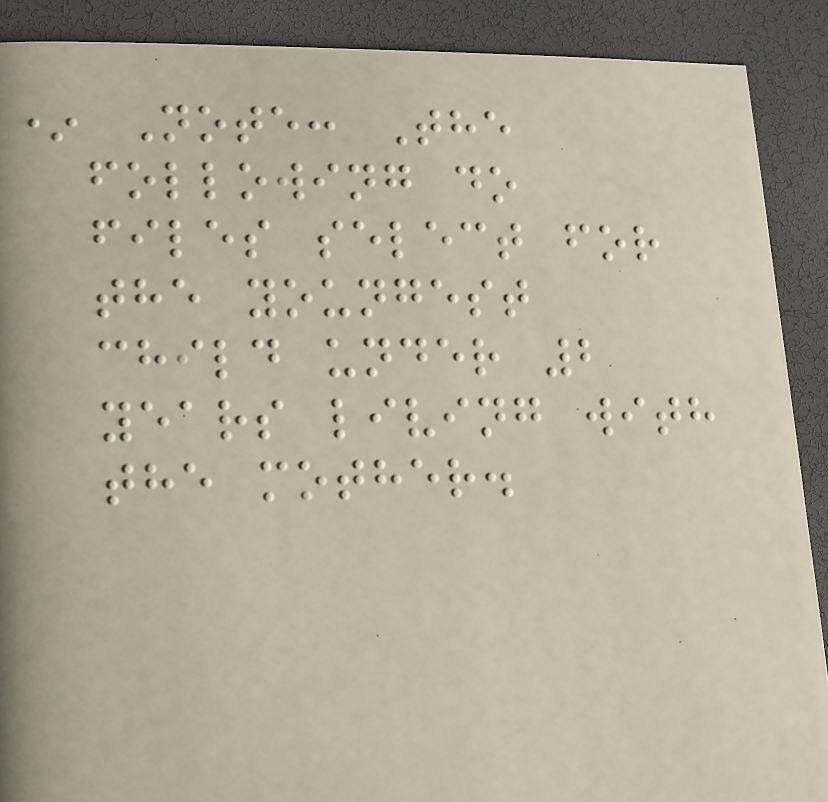* Note: The
following do
files select for
the youngest
child under 2
years living with
the mother.
